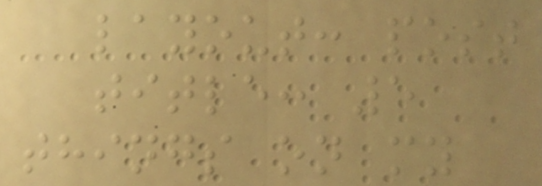layout: post
title: 5
things on my
